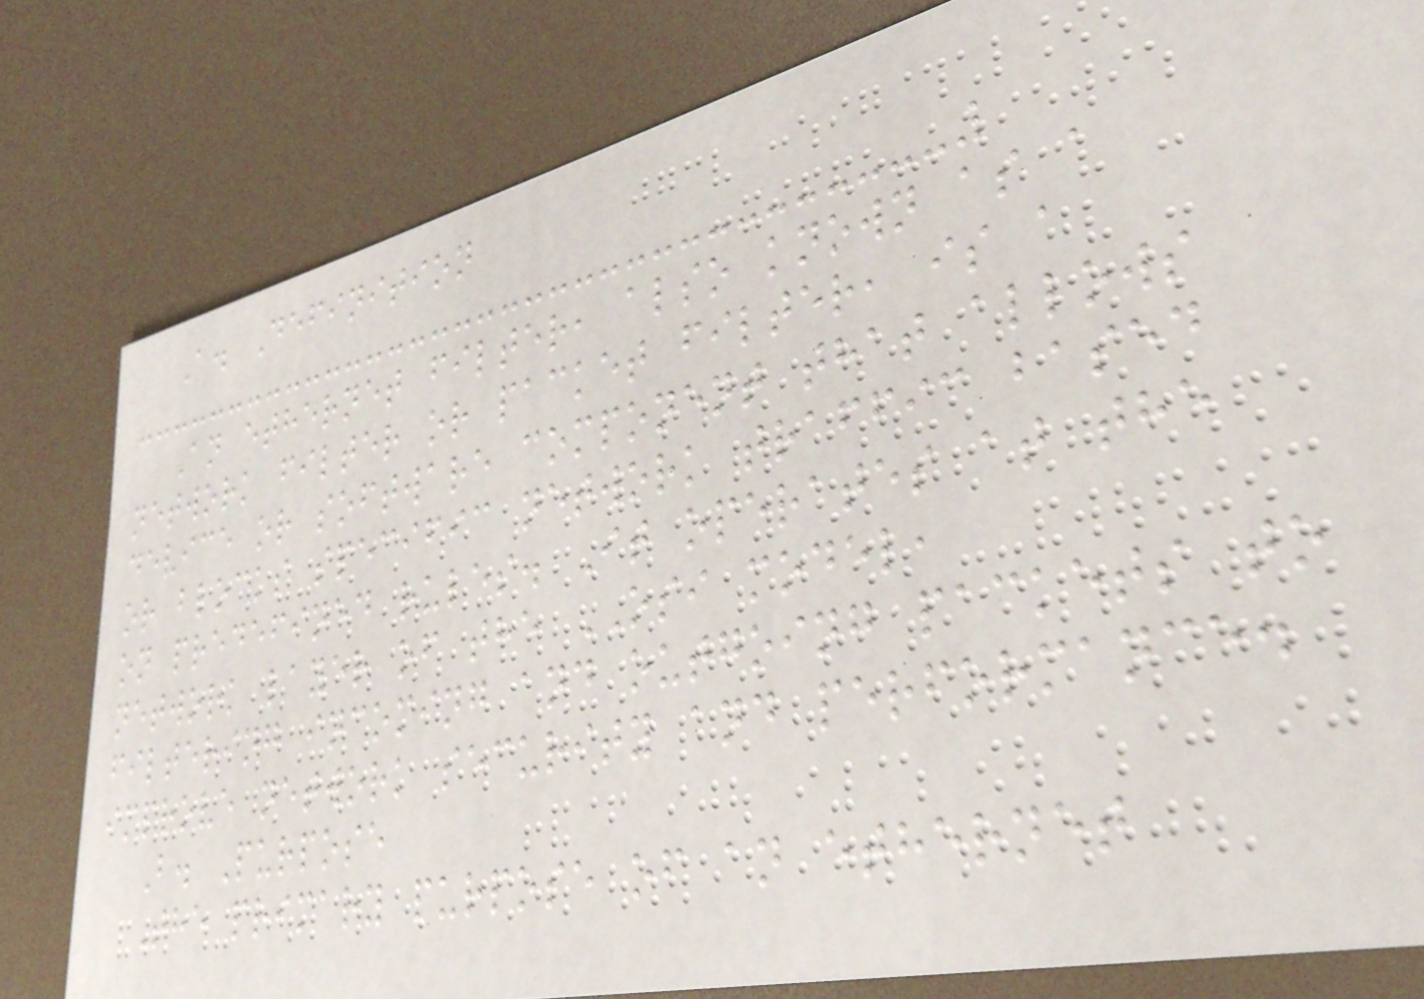A. Definition
An ethernet filter, also known as a
network filter or packet filter, is a
device or software component that allows
or blocks specific network traffic based
on predefined rules. It operates at the
network layer of the OSI model,
filtering incoming and outgoing packets to
improve network security and performance.
B. Purpose
The primary purpose of an ethernet
